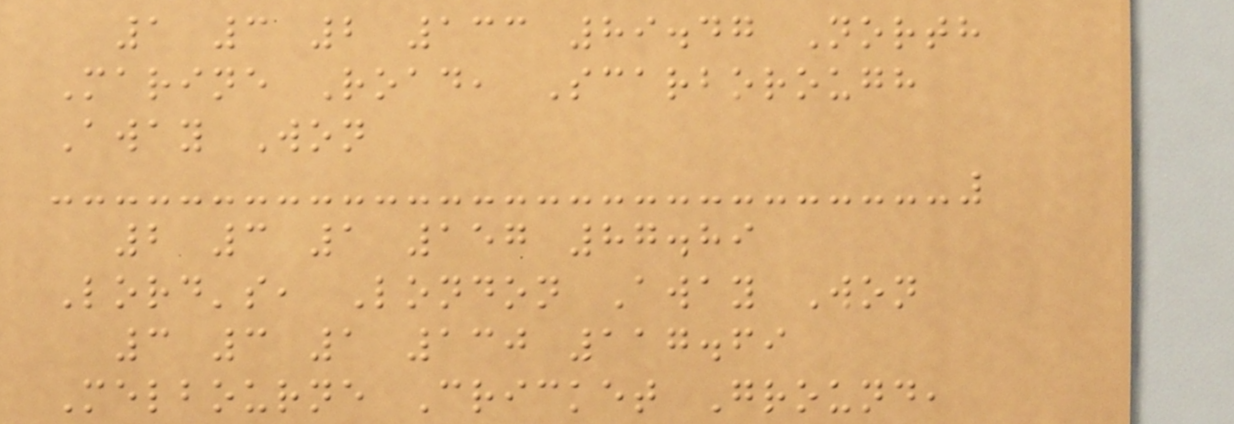1 3 2 133 89.47 North
Marine Road, Scarborough
Away Won
2 3 1 157 87.89
Lord's, London Away Won
3 3 1 130 117.69
Melbourne Cricket Ground,
